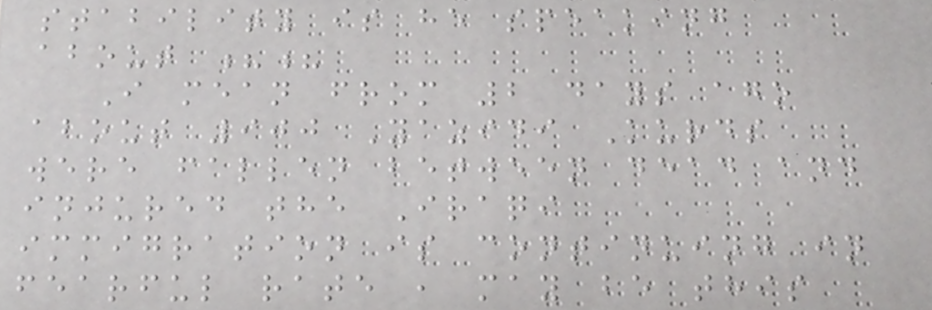stability is he speaking
about ??
I mean from 2 days ago
about 900 Yazidi Kurds
were fallen between dead and
injured the Iraqi
immigration is continuing in
fearful rate , may be this
